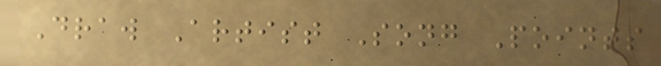Draw Artist Song Points
